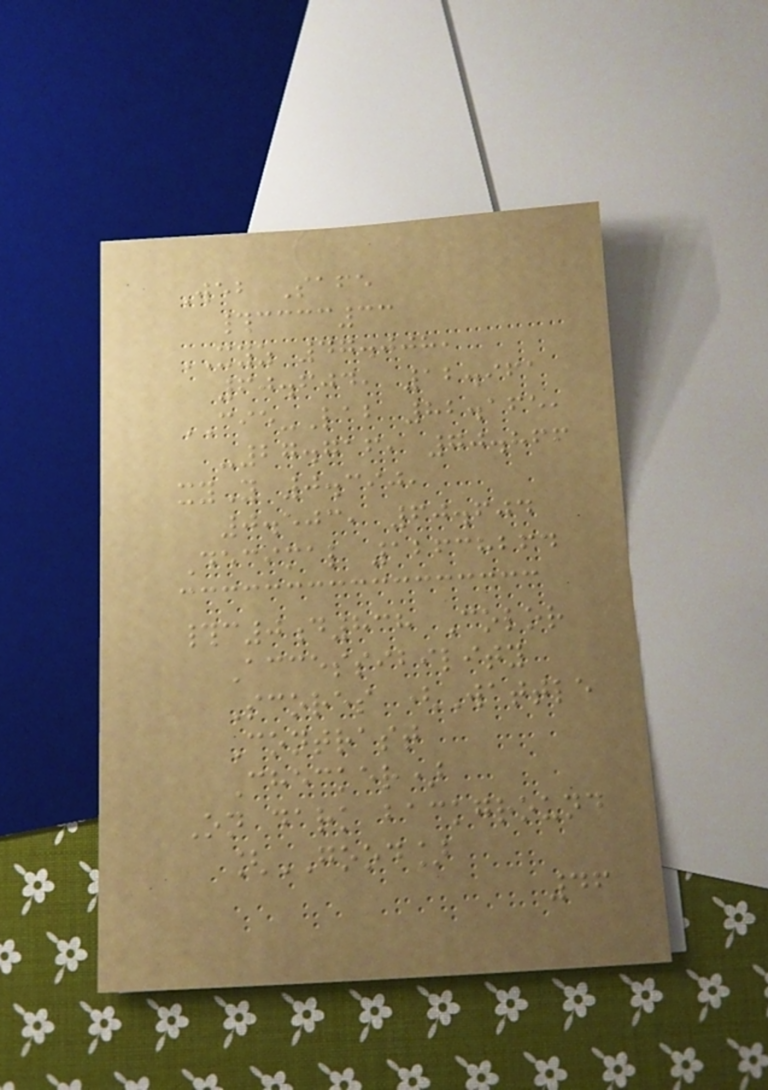Web Safe
#cccc33
XYZ 47.008,
60.604, 12.961
CIE-Lab 82.165,
-27.716, 70.866
xyY 0.390,
0.503, 60.604
Decimal 12638264
#c0d838 Color
Accessibility
Scores (Wattle
Contrast
Checker)
On dark background
[GOOD]
46
